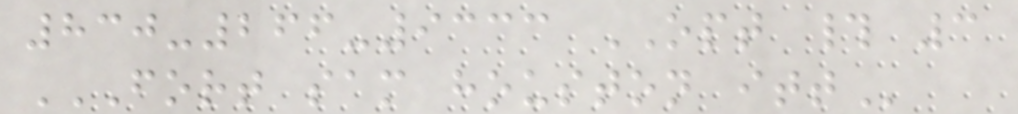830-266-9333 OPT # 3
FORT SAM HOUSTON ITT
